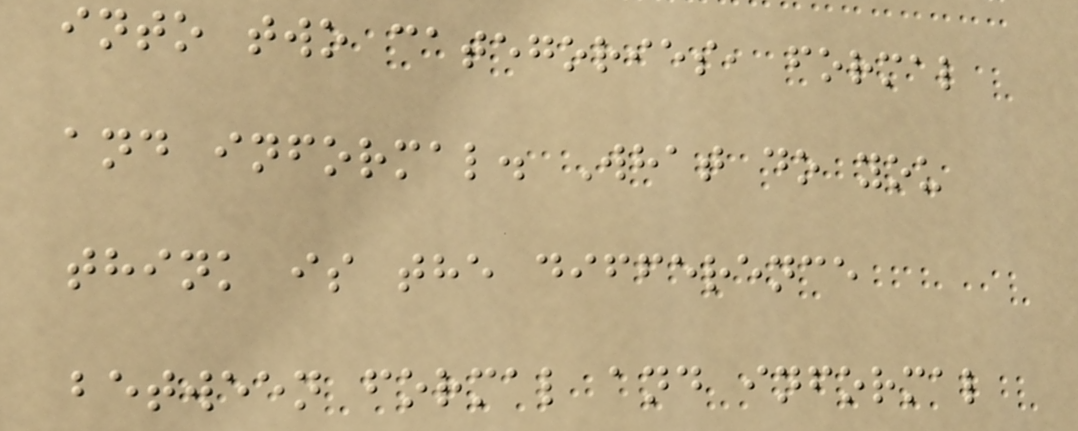into two categories, formal
and informal. What do you
think is the difference
between formal and informal
